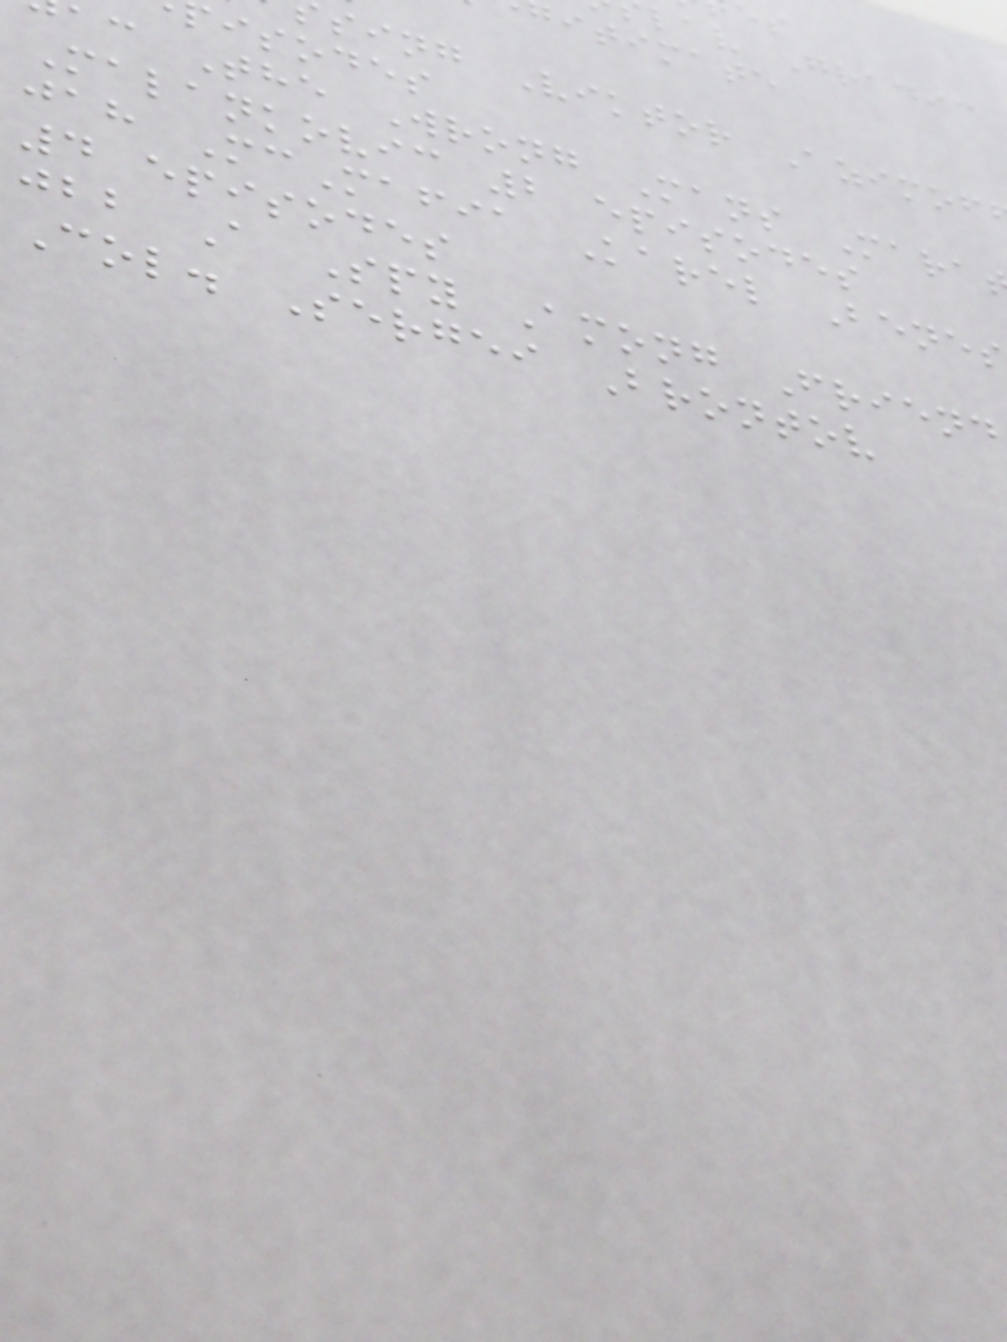lav Gradic
itimate
sing Viktor Azimof
isodes
ac The Wrong Mans Mara
Malankovic 2 episodes
jah McMafia Karel Bene
4 episodes
jbb A Spy Among Friend
Col. Sergei Brontov
